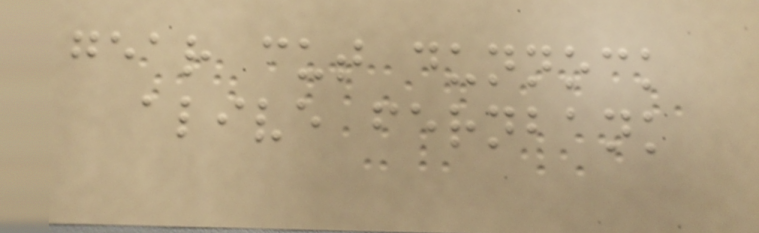gear cut dunnock
alive fernbank
